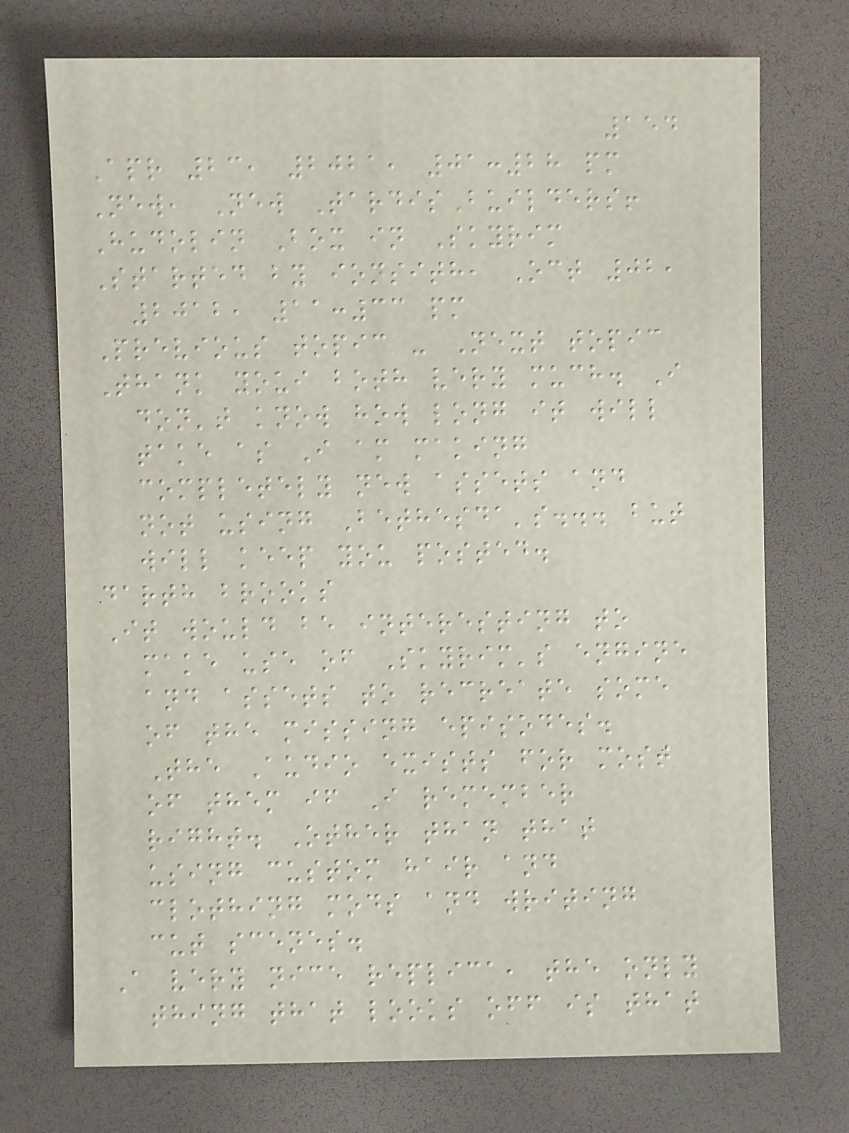154
Apr 23, 2021, 01:28 pm
New, New TardisBuilders!
Hudolin Box in Skyrim
Started by ionsith, Oct 02,
2012, 11:33 pm
Previous topic - Next topic
Thank youi both very much. I
don't know how long it will
take as I am making
completely new assets and
not using Bethesda's... but
will keep you posted.
darth brooks
It would be interesting to
make use of Skyrim's engine
and assets to recreate some
of the missing episodes.
The Audio exists for most
of them if I remember
right. Other than that
using custom hair and
clothing mods and writing
cut scenes.
A very nice replica, the only
thing that looks off is that
